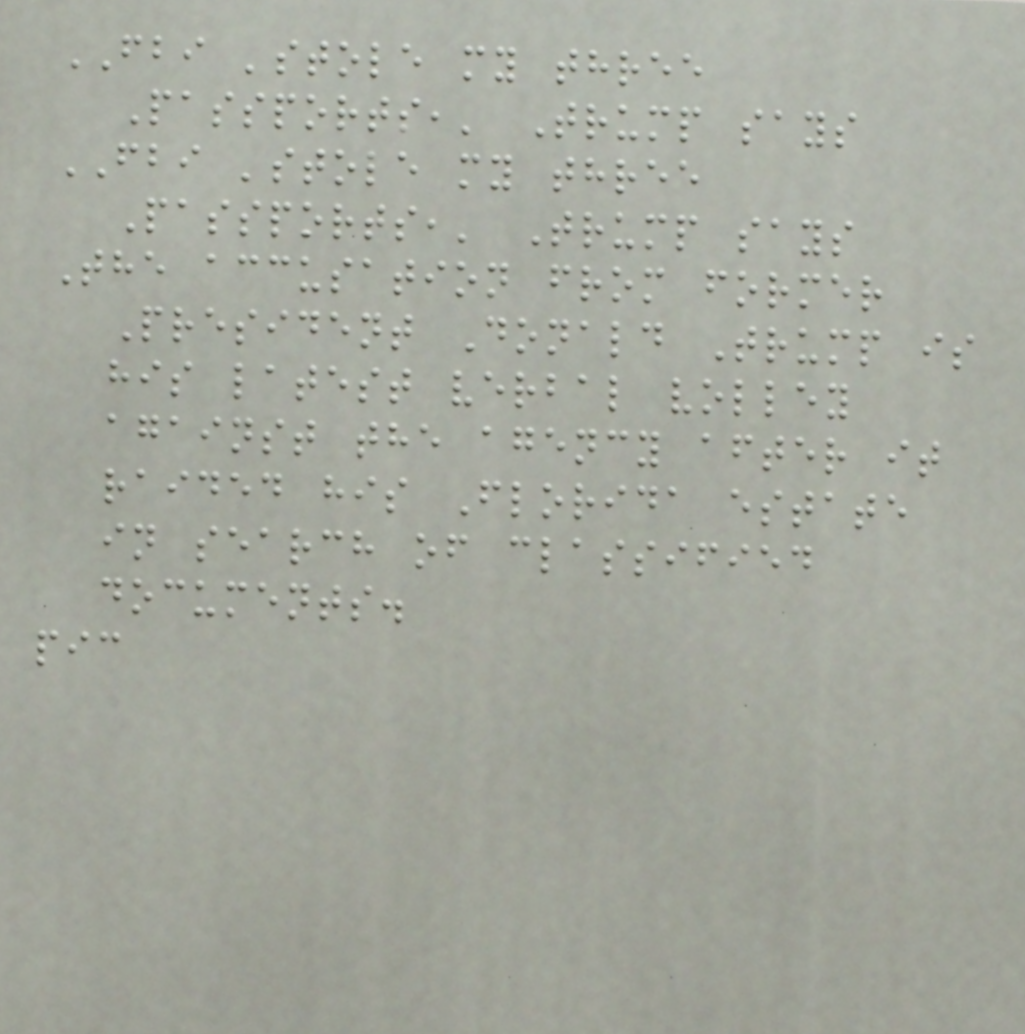FBI 'stole my three
Passports,' Trump says
FBI 'stole my three
Passports,' Trump says
The accusation from former
President Donald Trump is
his latest verbal volley
against the agency after it
raided his Florida estate
in search of classified
documents.
pic
